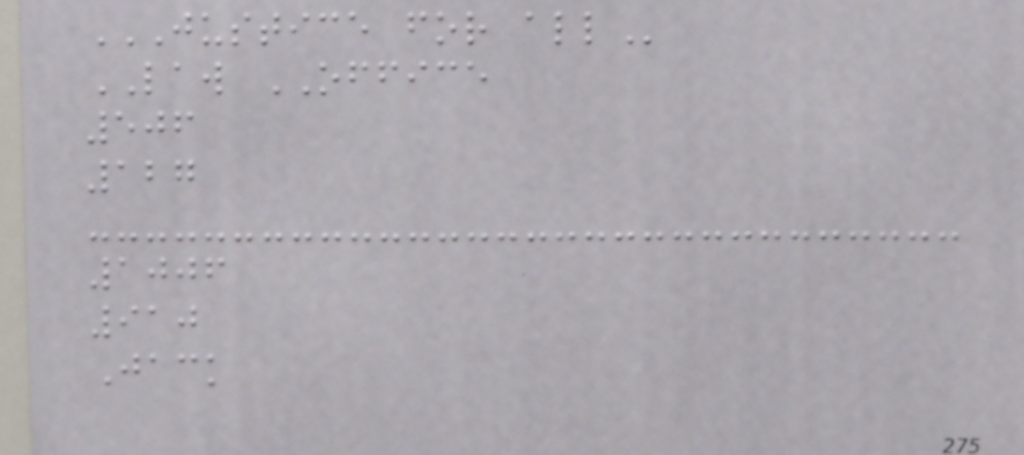JUSTICE FOR ALL
LAW OFFICE
506
127
1006
910
Jack
